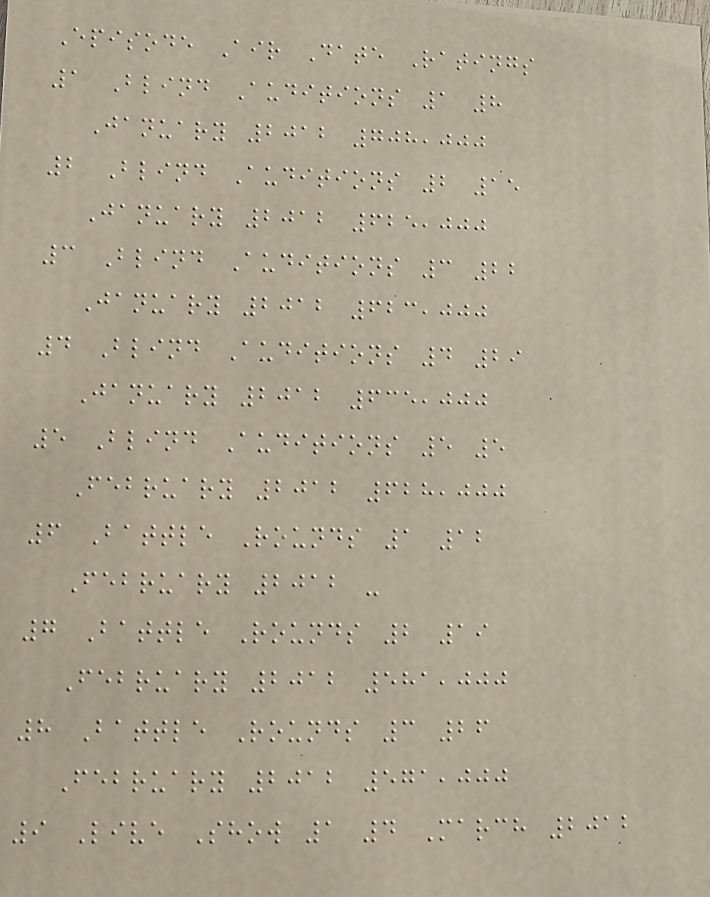Episode Air Date Ratings
1 Blind Auditions 1 8
January 2012 708,000
2 Blind Auditions 2 15
January 2012 625,000
3 Blind Auditions 3 22
January 2012 623,000
4 Blind Auditions 4 29
January 2012 635,000
5 Blind Auditions 5 5
February 2012 628,000
6 Battle Rounds 1 12
February 2012 -
7 Battle Rounds 2 19
February 2012 581,000
8 Battle Rounds 3 26
February 2012 571,000
9 Live Show 1 4 March 2012
